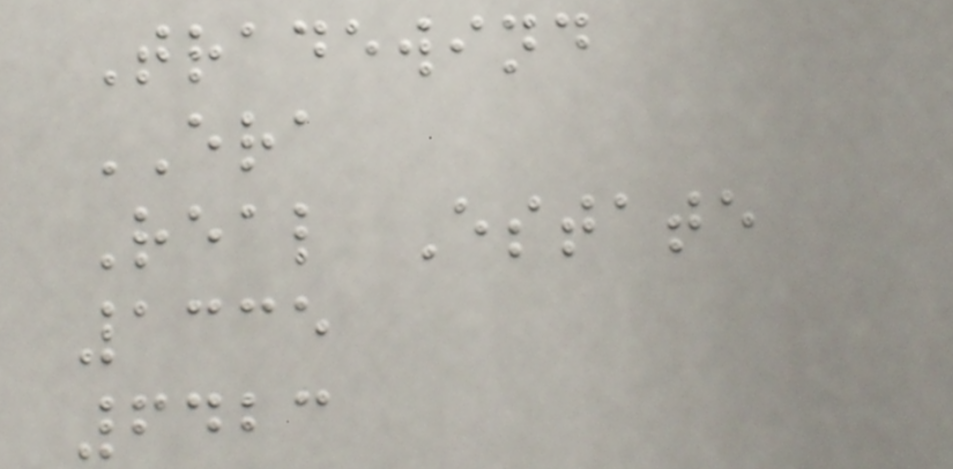Tradewind
ERA
Real Estate
1335
6423
